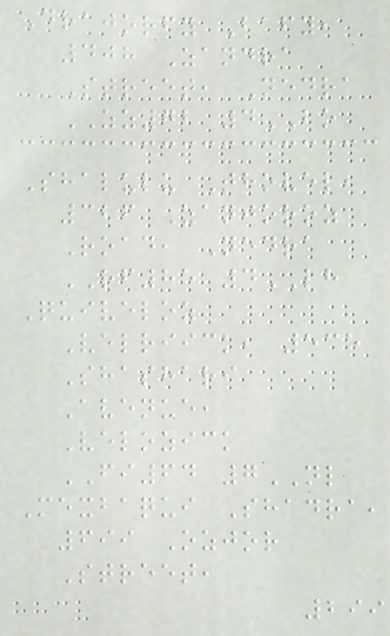Drajorfy Bafy,
408 Zandra
Street, Nedra
ZZ72 4BO
Shalulu Thovel,
326 Zanjoroz
Road, Nedra
RF85 4LH
Quiveloz
Velriick, 535
Shashari
Avenue,
Velozick
FI64 7NL
Mexbaqui Shadra,
699 Ozjor
Street,
299
